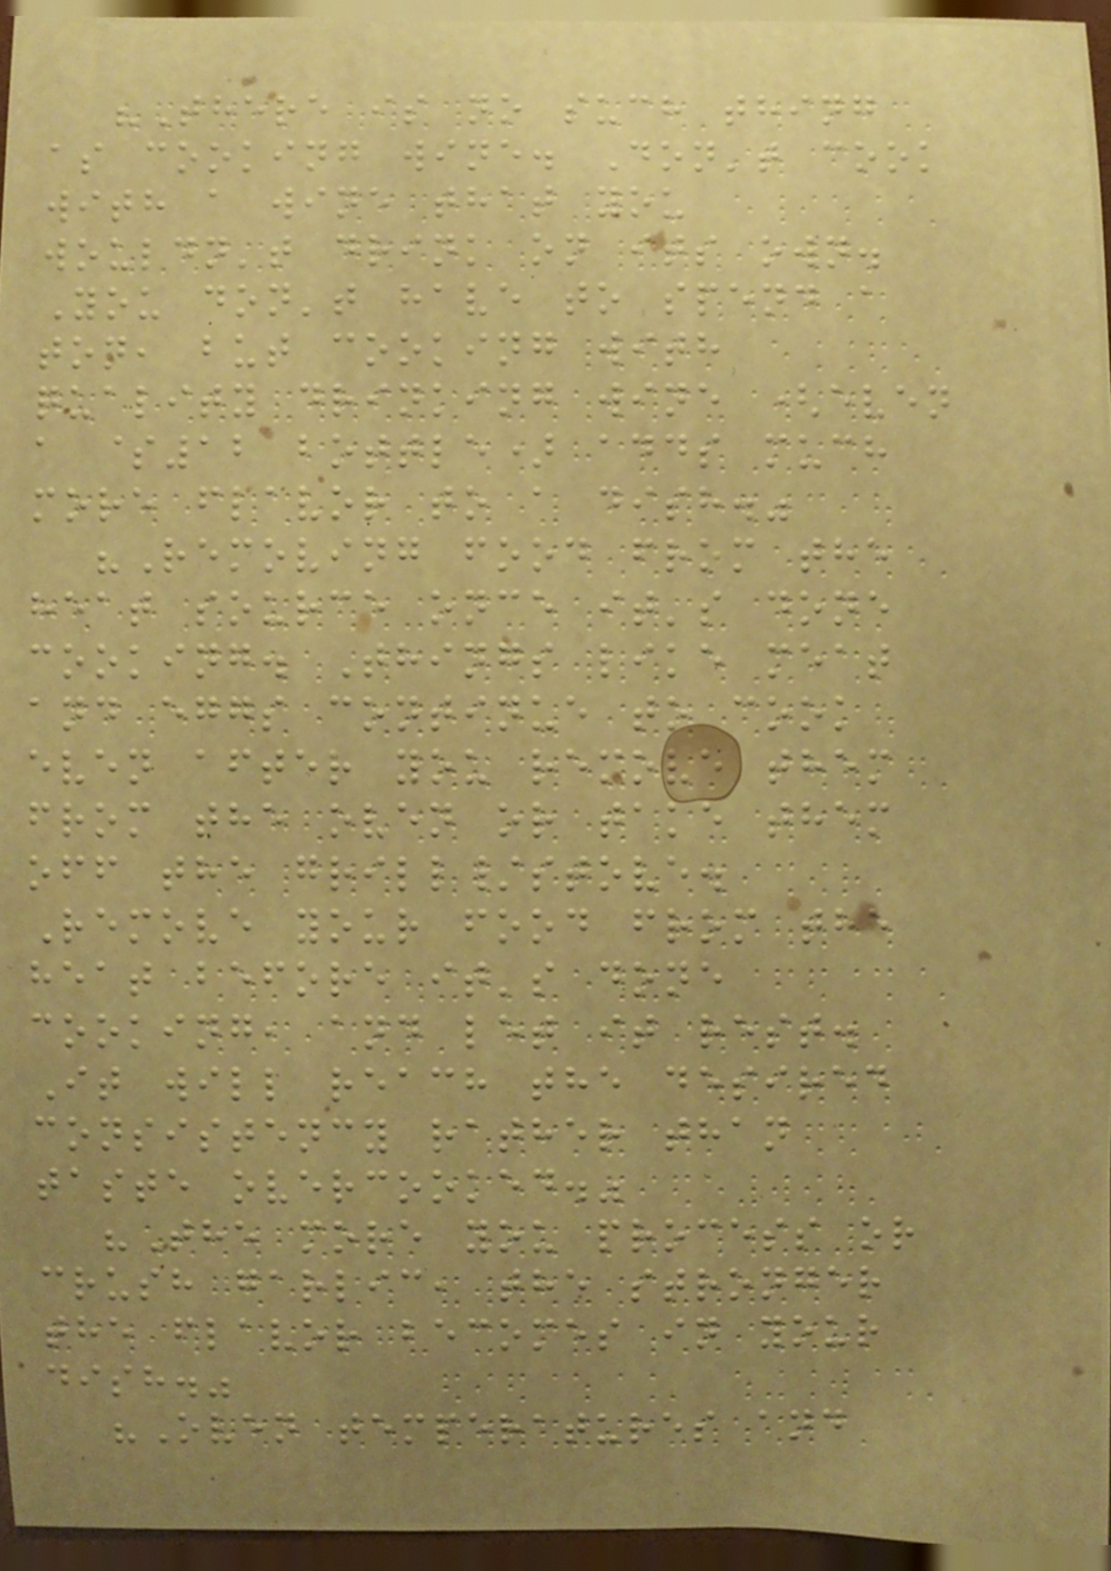"There is no such thing
as cooking wine. Don't cook
with a wine that you
wouldn't drink on its own.
You don't have to spend a
ton, but cooking with
quality drinking wine (even
a $12 bottle) adds much
more flavor to a dish."
"Removing food from the
heat source once it's done
cooking. Things like meat
and eggs continue to cook
even after you remove them
from the oven or take them
off the grill/stove.
Remove your food from the
heat before it's done
cooking, and let it rest.
It will reach the desired
consistency rather than
taste overcooked."
"The more you process or
crush garlic, the stronger
the flavor becomes in your
dish."
"Oven temperatures and
